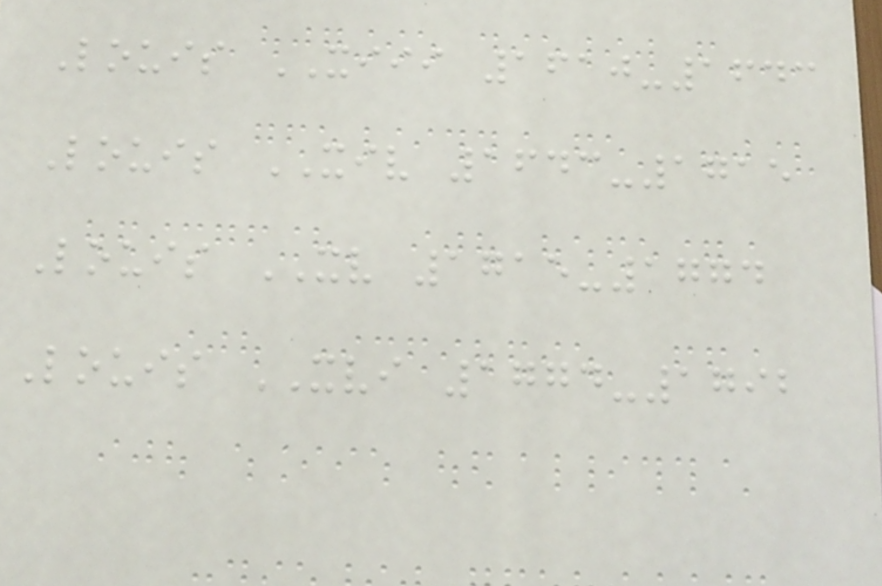Louis XIII 1610-1643
Louis XIV 1643-1715
Louis XV 1715-1774
Louis XVI 1774-1792
